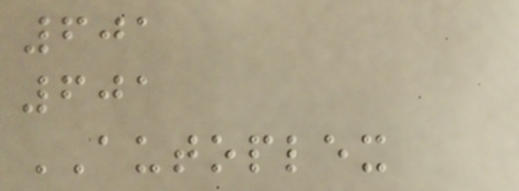601
601
AUTOPLEX
